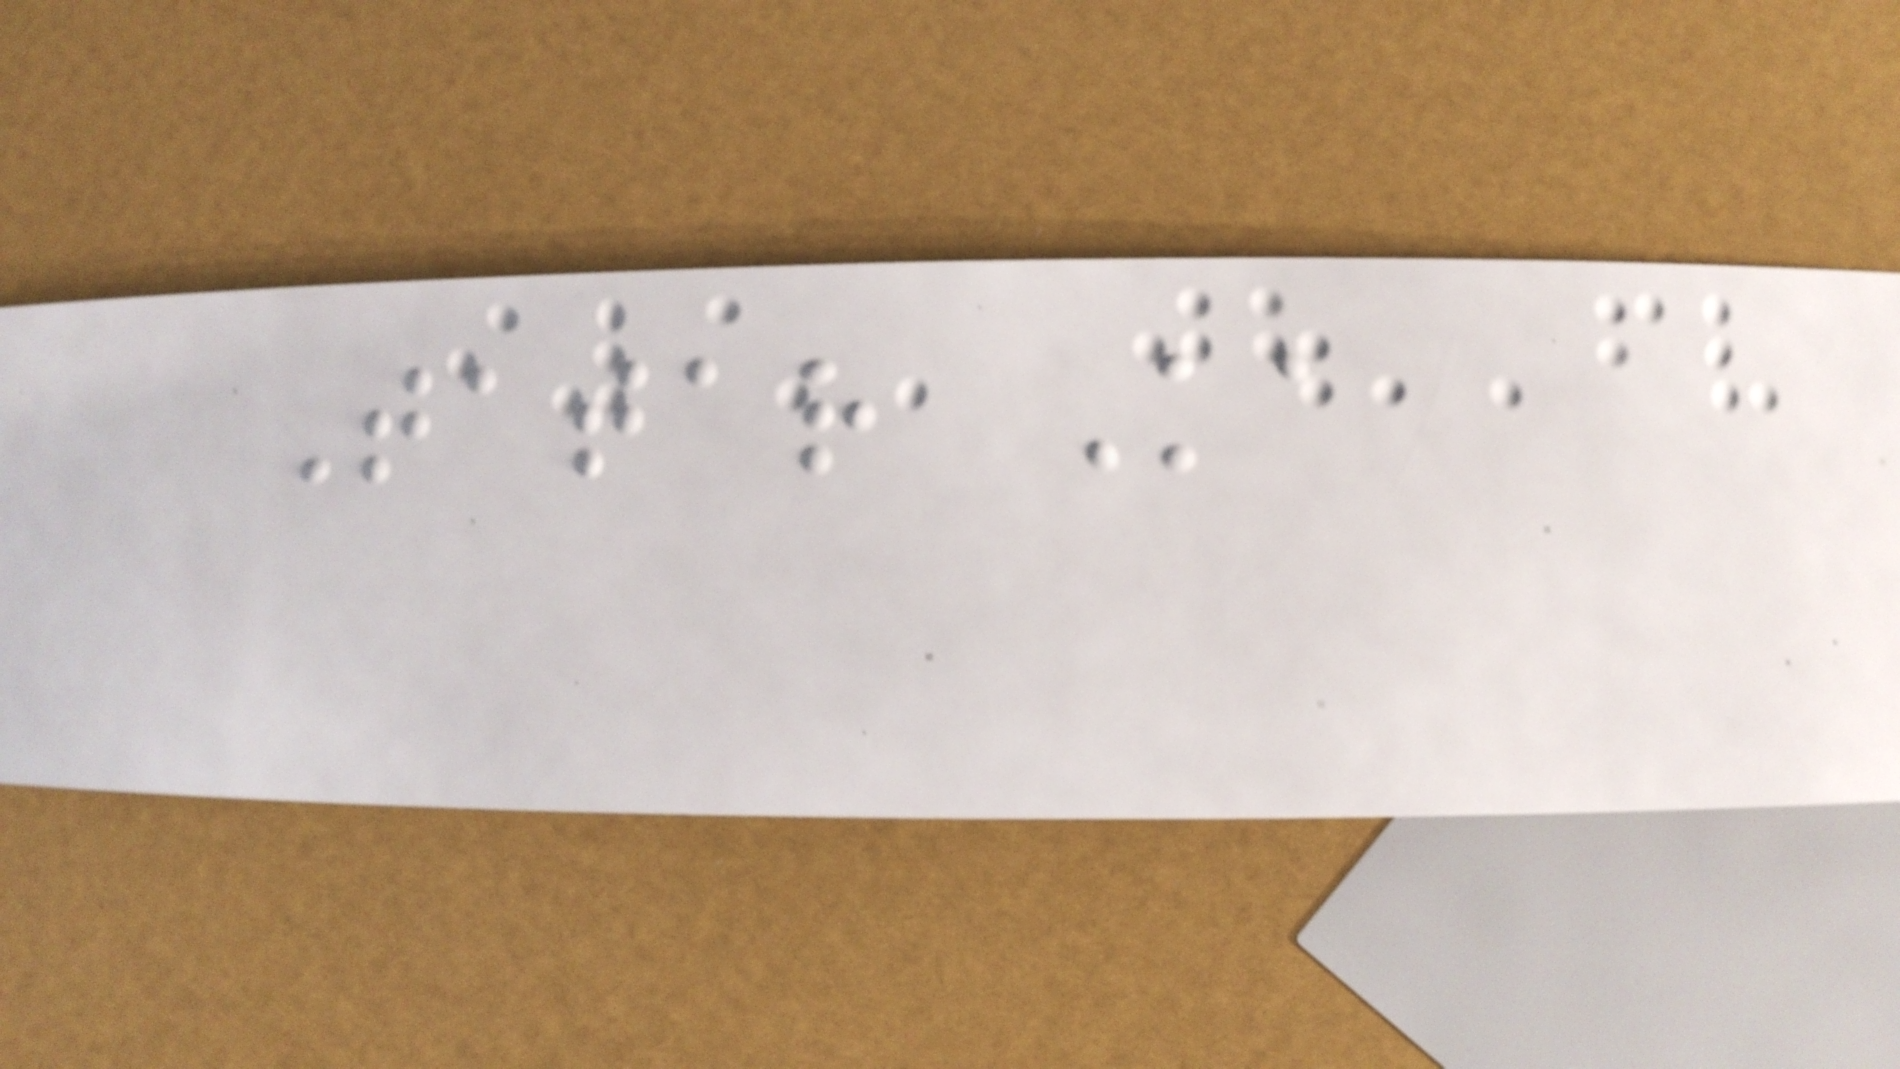Tatar Ka
